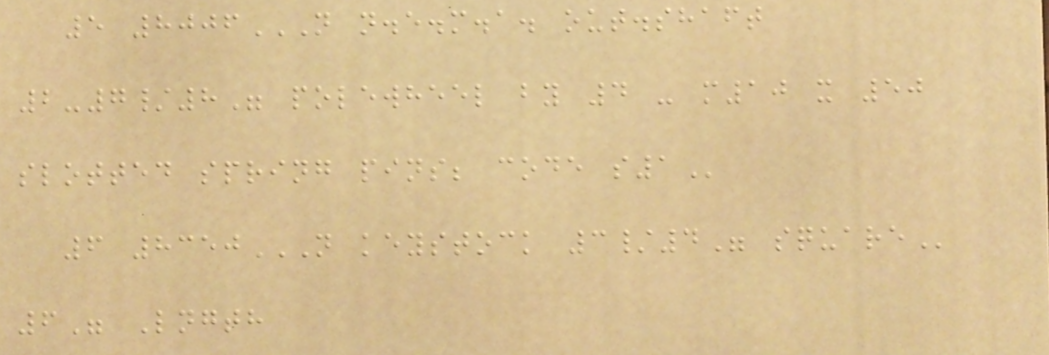5 8006N N.E.M.A. OUT.SHAFT
2-7/8" POLEWHEEL BY 4 - M10 X 50
SLOTTED SPRING PINS; CODE S1
6 8350N KEYSTOCK 3/4" SQUARE
6" Lngth
